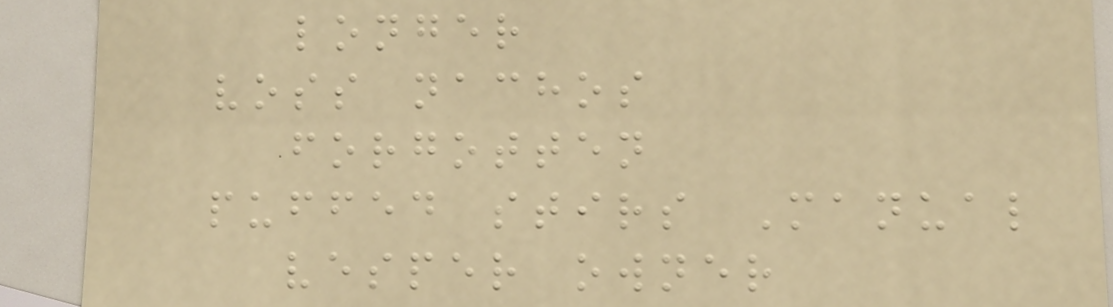longer
voss nachos
forgotten
puffed stirs Manual
vesper owner
